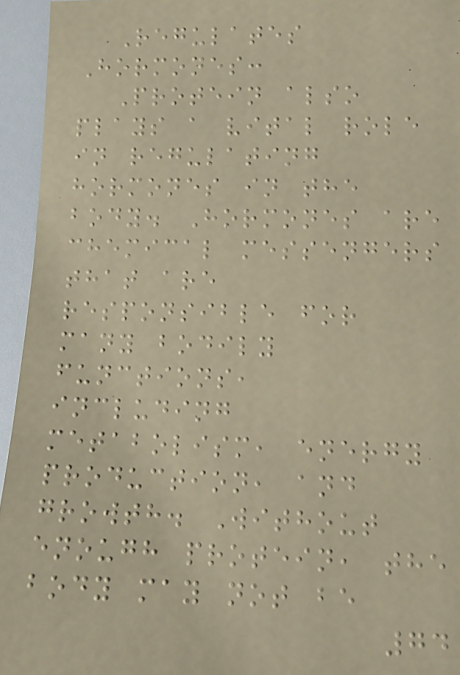Regulates
Hormones:
Protein also
plays a vital role
in regulating
hormones in the
body. Hormones are
chemical messengers
that are
responsible for
many bodily
functions,
including
metabolism, energy
production, and
growth. Without
enough protein, the
body may not be
74
